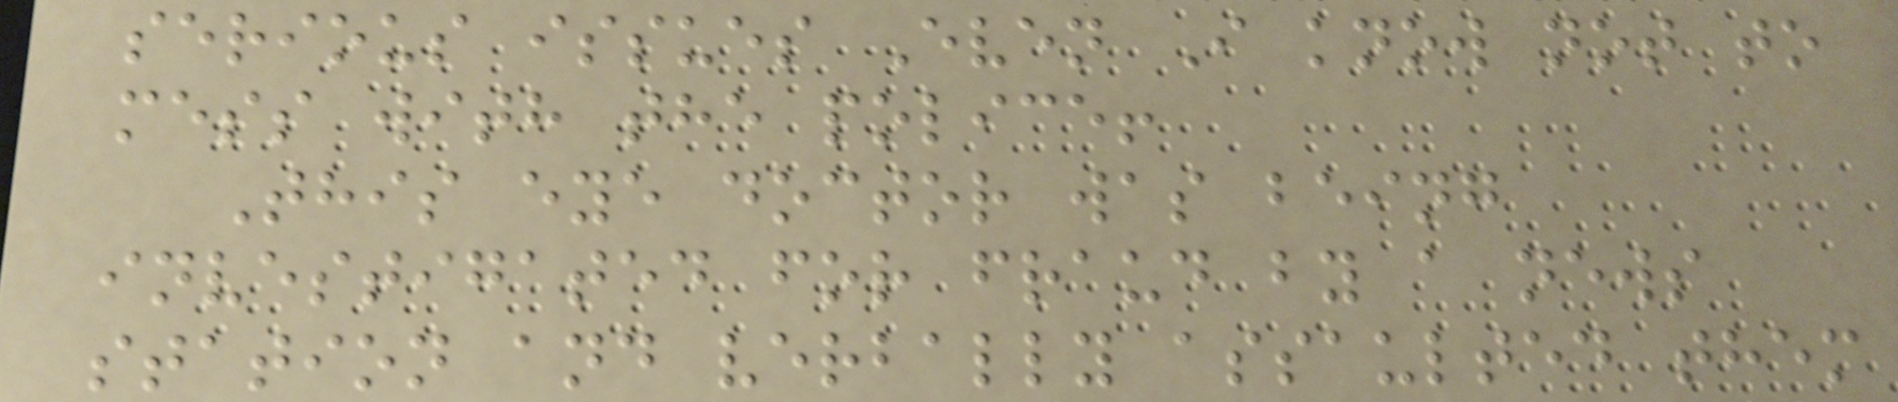serious issues Even I know not to
mess with the police!
This eye doctor was being
investigated for fraud by a news
station and verbally assaulted them
